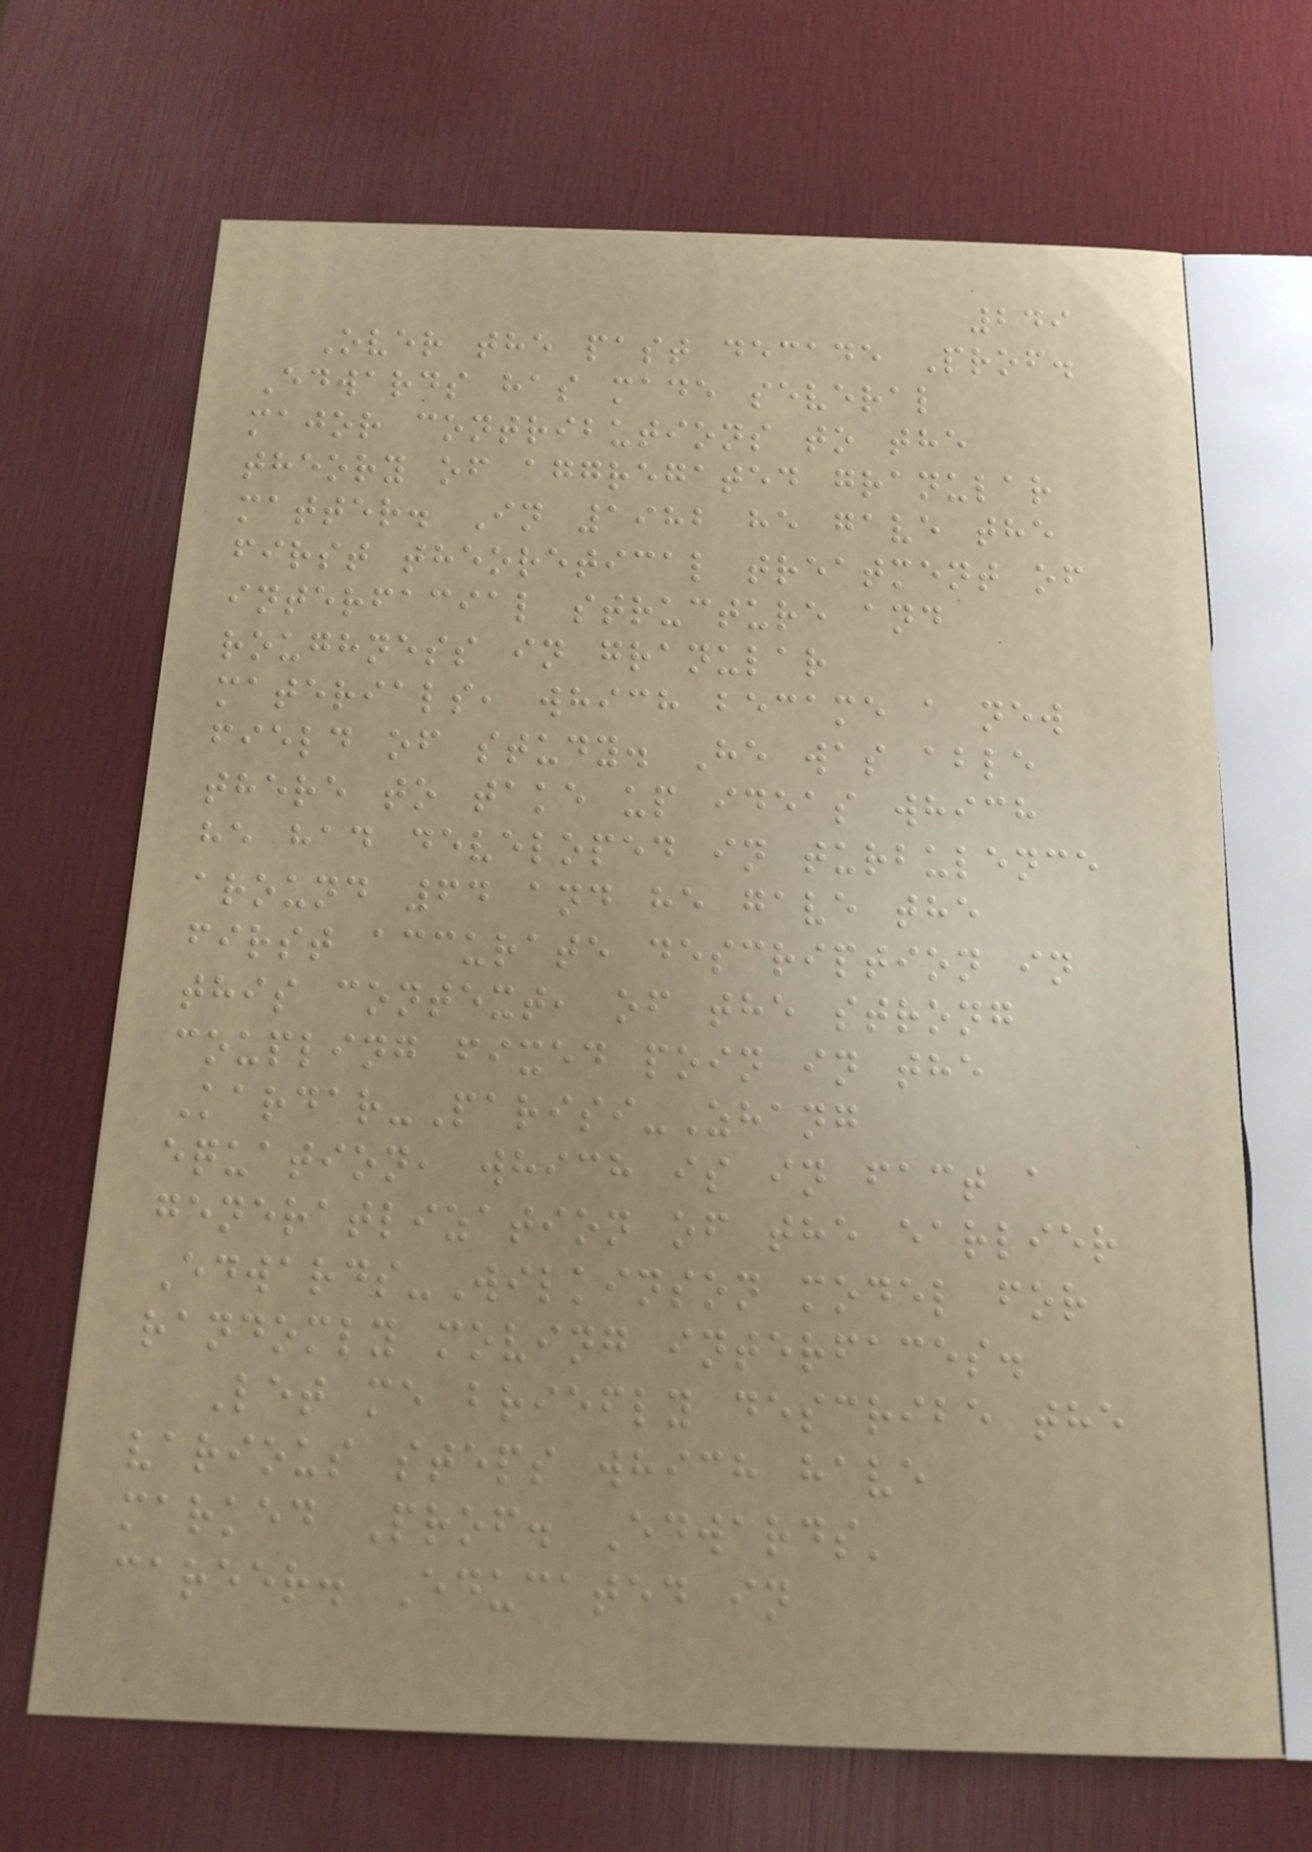249
Over the past decade Prof.
Edwards has made several
major contributions to the
theory of aggregated granular
matter. In 1982 he gave the
first theoretical treatment of
interfacial structure and
roughness in granular
materials, which became a new
field of study. He was able
there to take up ideas which
he had developed in turbulence
around 64 and he gave the
first accurate description in
this context, of the strong
coupling fixed poin in the
Kardar-Parisi-Zhang
equation, which is in fact a
generatlization of the earlier
Edwards-Wilkinson model for
randomly moving interfaces.
Let me briefly describe the
various steps which have
marked Prof. Edwards'
career. Educated in
